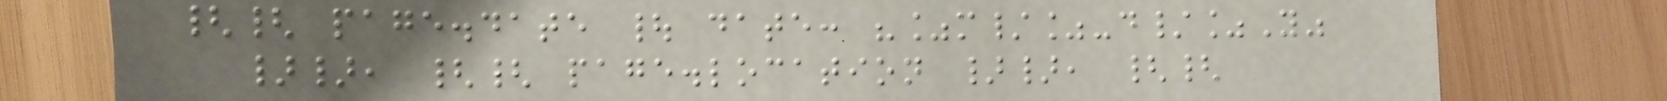{{ page.date | date: "%m/%-d/%Y"
}}, {{ page.location }}, {{
